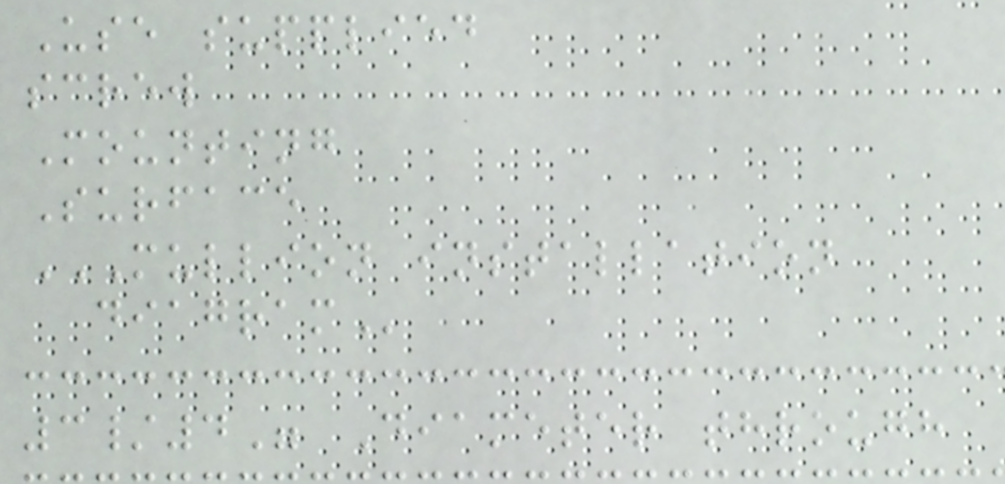Use supplied
screw
Mounting
Surface
MULLION INSTALLATION
DIAGRAM
3/4" Diameter through
